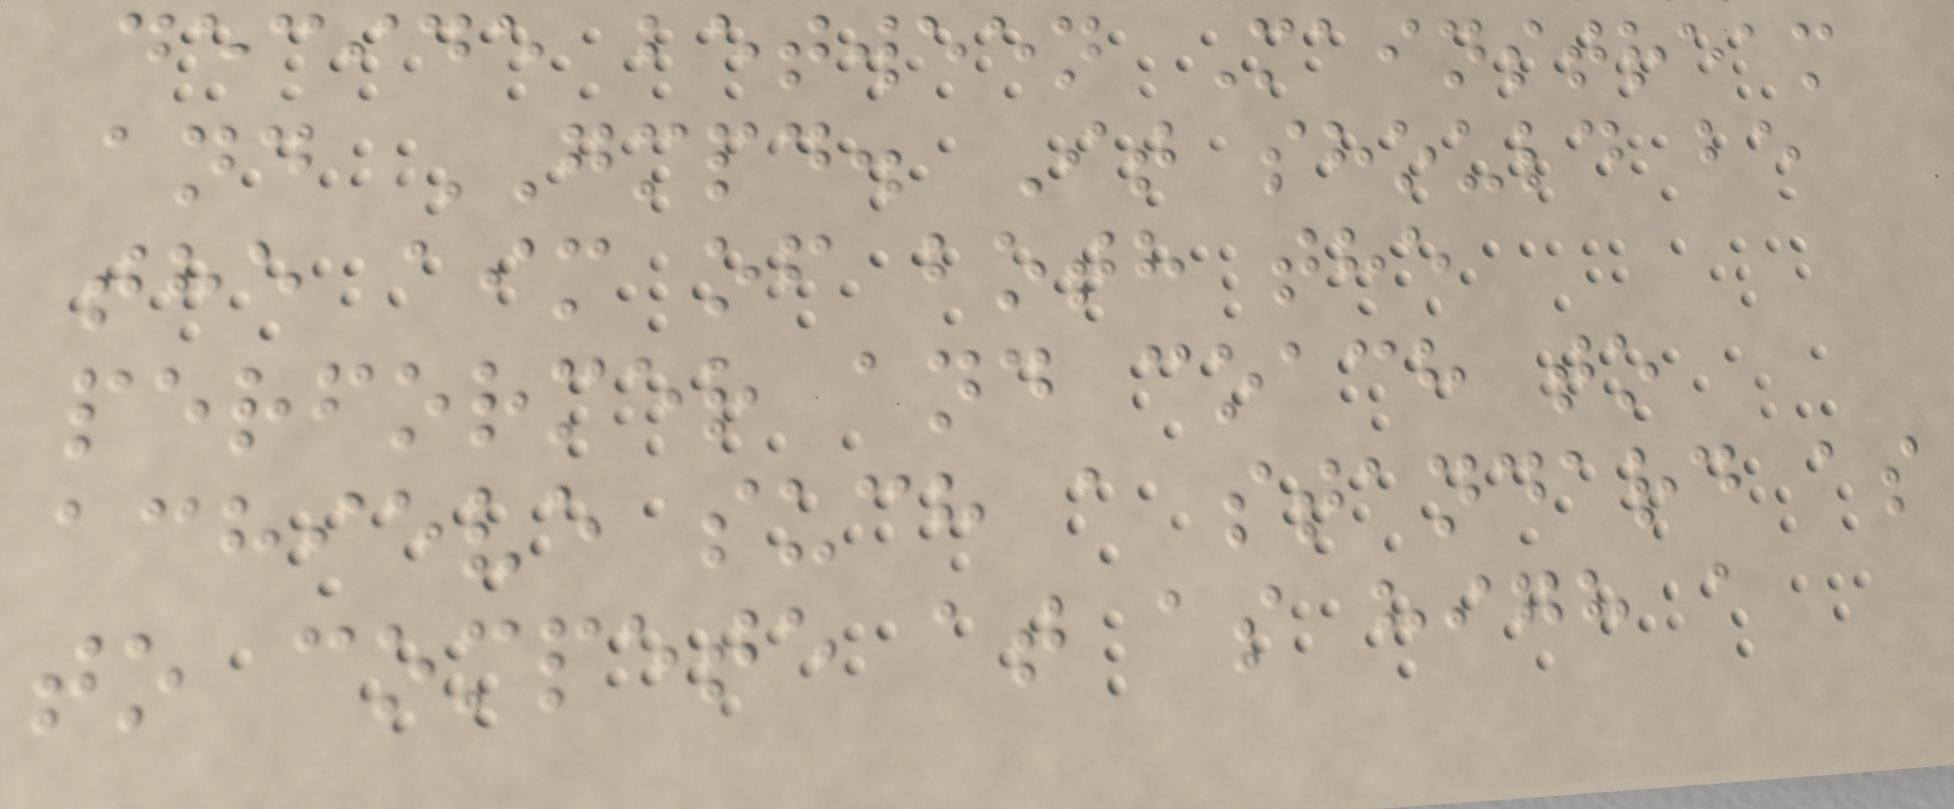decide between Mainstream
and GMPD. It should be
the aim of both the
performer and coach to
achieve such a standard as
to compete at as high a
